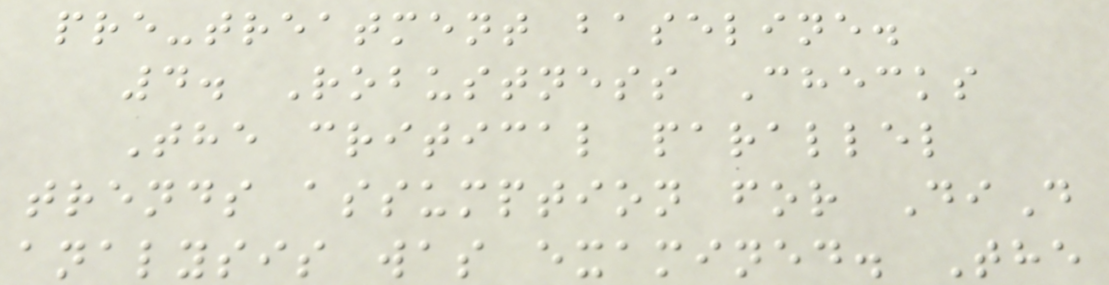pre-treatment baseline.
4. Robustness Checks
The critical parallel
trends assumption for DiD
analysis was examined. The
